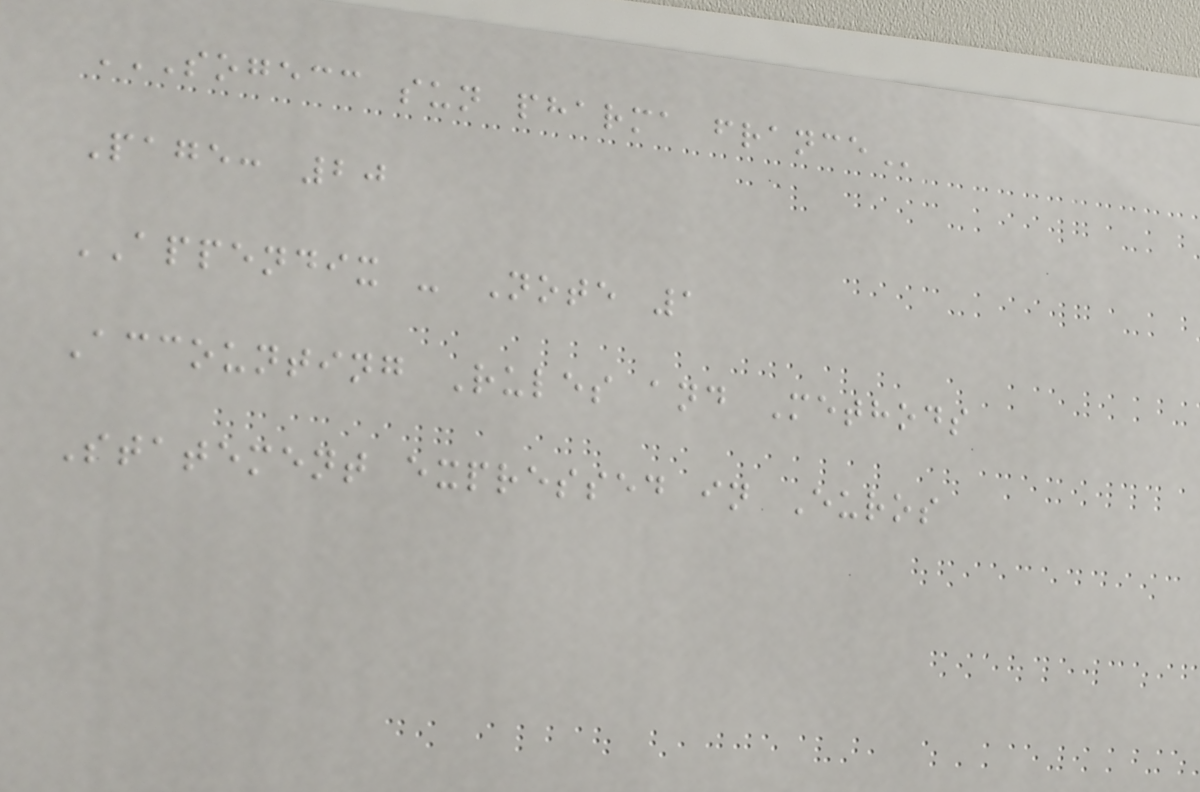SOGECC SUN PHARMA FRANCE
Page: 20
APPENDIX - Note 1
Accounting Rules and Methods
Statement expressed in Euros
